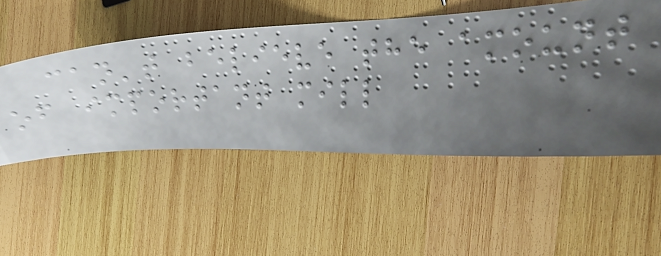can't believe the amount
of important mill
